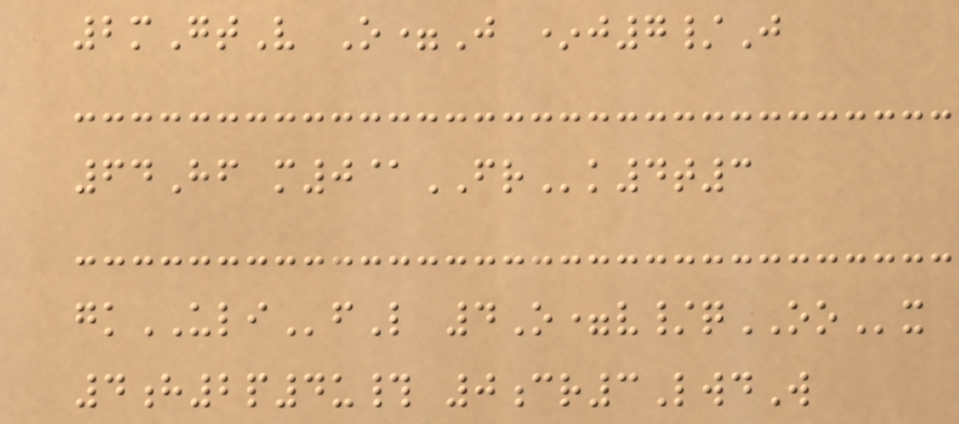2mGtV O=J *j7/J
64Hf m0@FRk4t3
gkULIfL 4O=v/qOOx
4h2p4u# 0cr3LwdW
